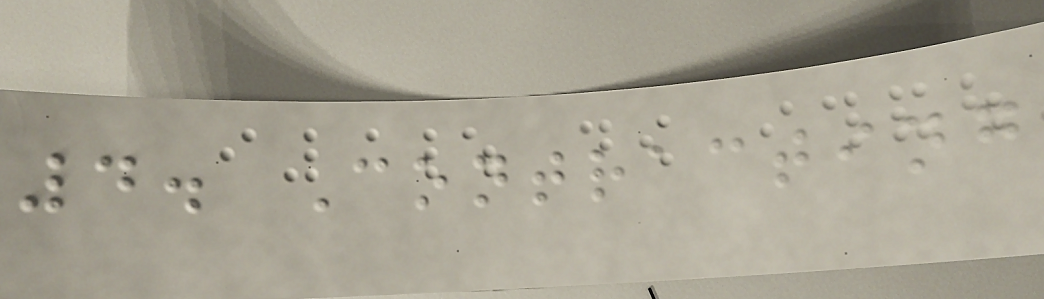4. Contracting
